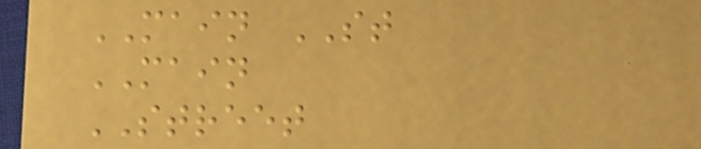MAIN ST
MAIN
STREET
